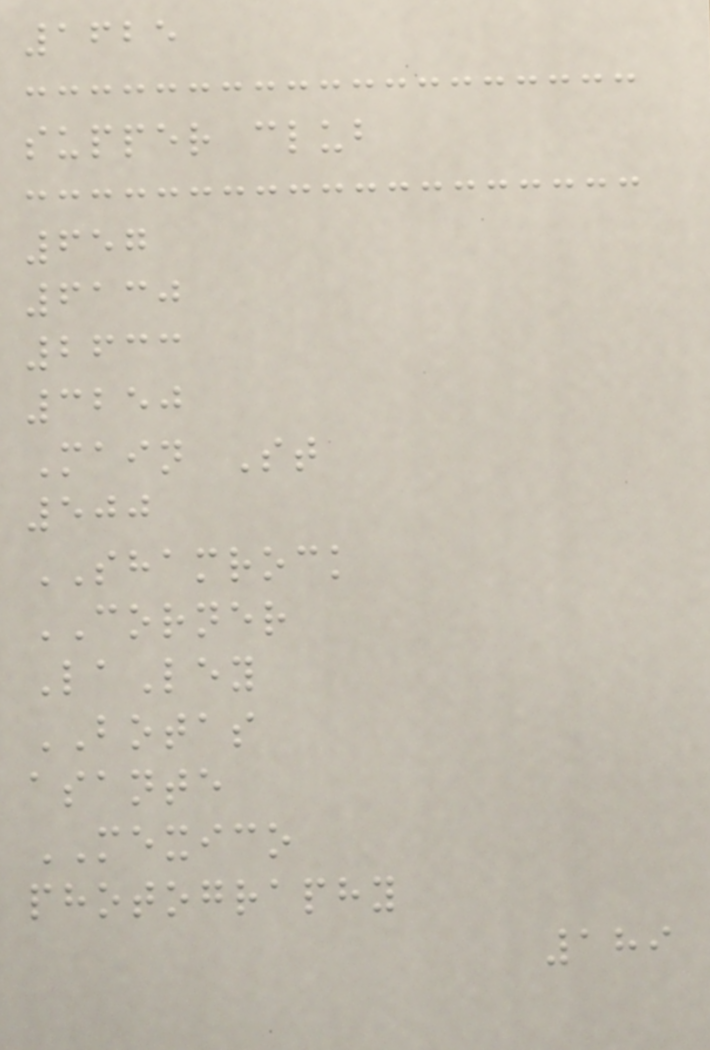1625
supper club
657
6130
2633
3250
Main St
500
SHAMROCK
CORNER
LaLey
BOTAS
asante
MEXICO
photography
189
